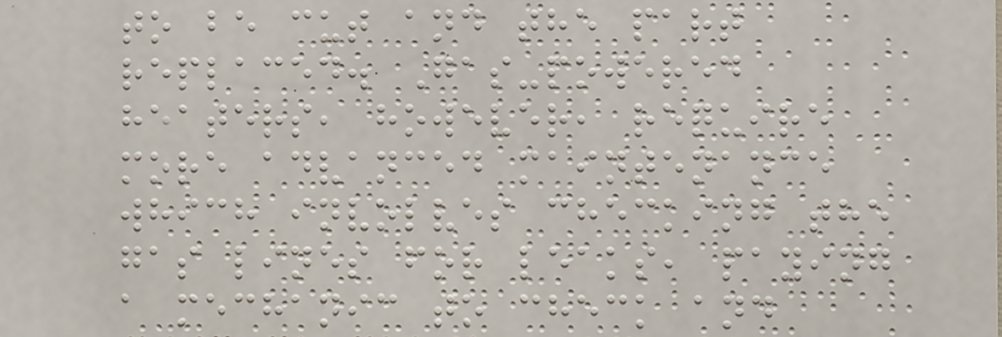to be cut and the part
replaced. Gas-powered
heaters, however, require
more advanced maintenance
which involves checking the
gas lines for leaks, paying
a mechanic to check and
